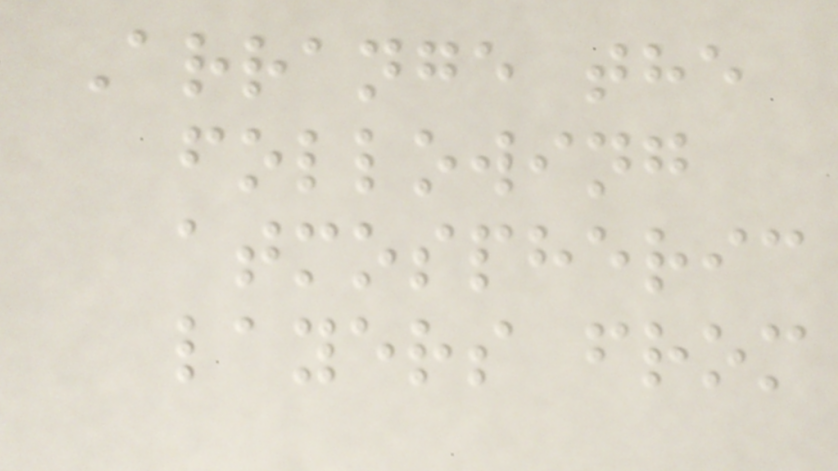Arrange the
following
atmospheric
layers from
